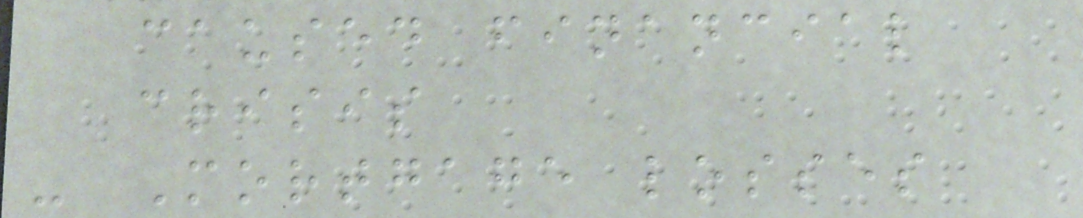caused financial
crisis
- Mortgage losses
